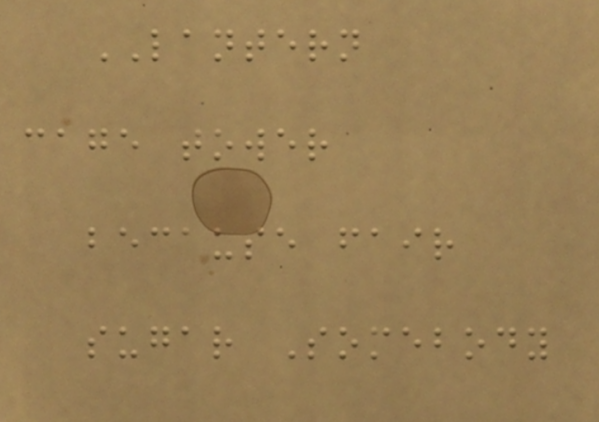LANTERN
cage tower
because fair
sugar Somebody
